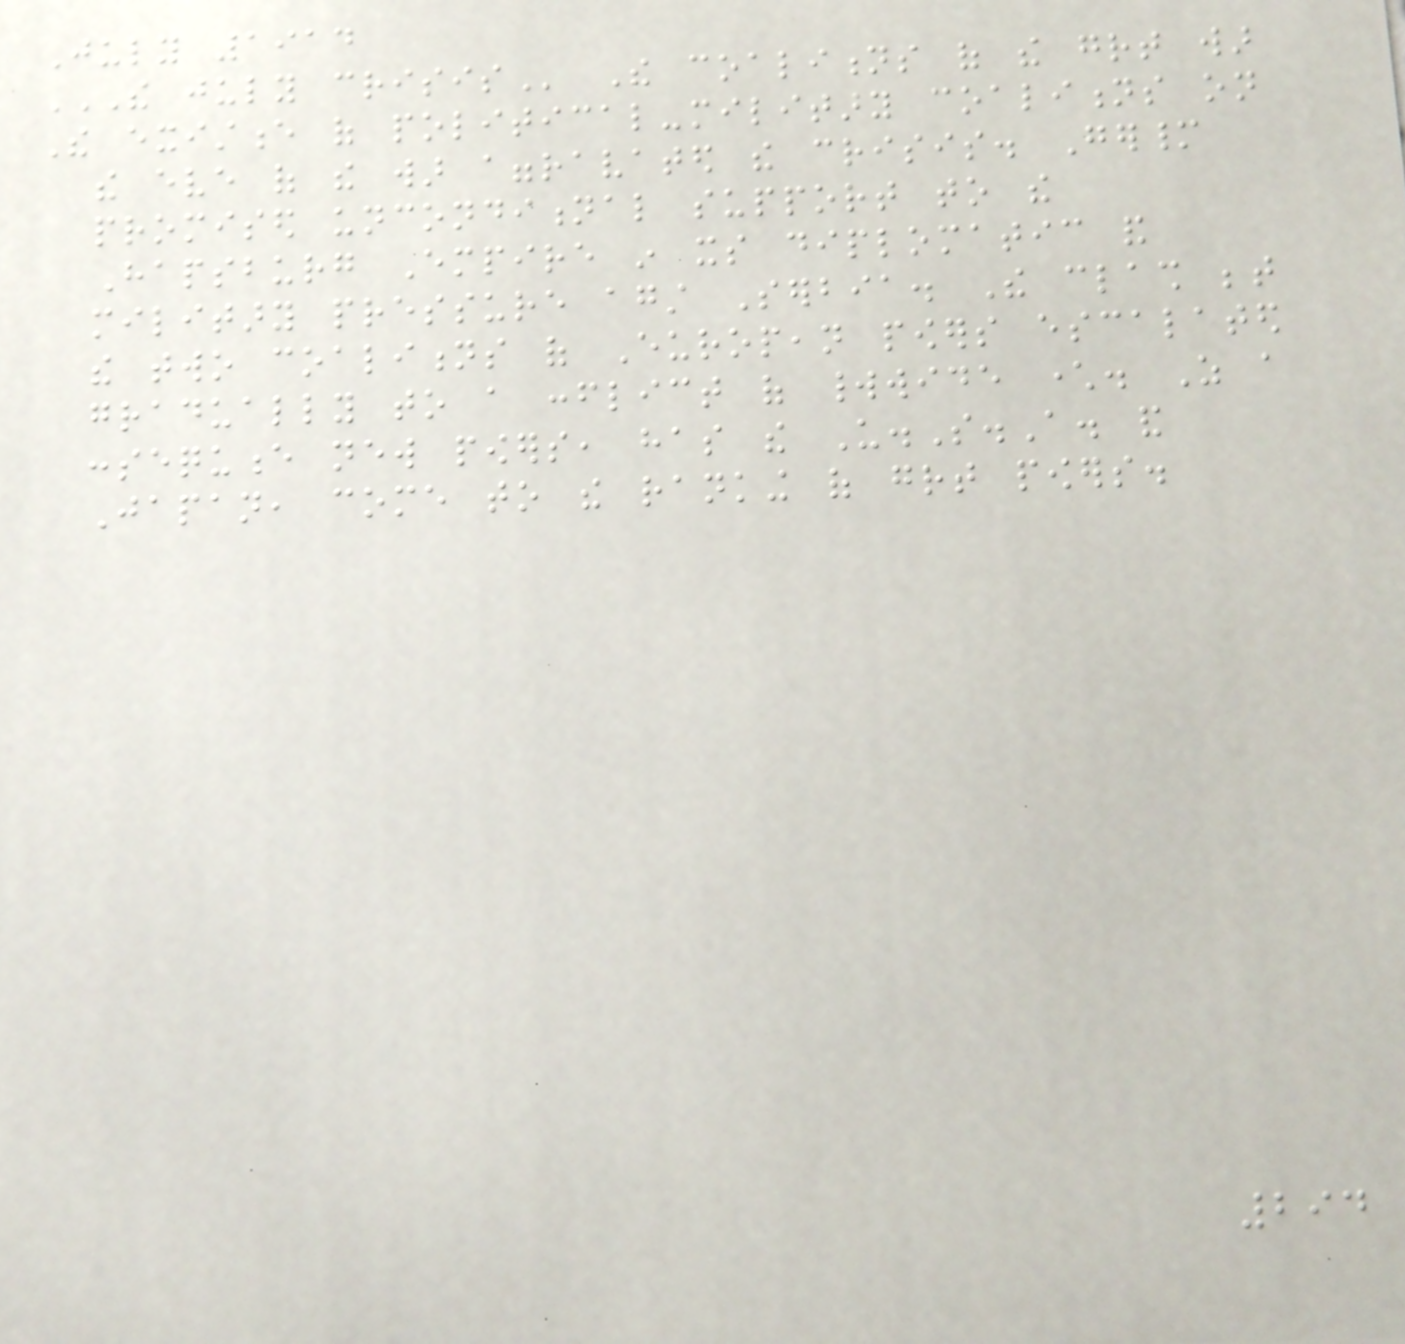July 1914
THE JULY CRISIS The coalitions of the great war
The existence of political-military coalitions on
the eve of the war aggravated the crisis. Germany
promised unconditional support to the
Hapsburg Empire in its diplomatic and
military pressure against Serbia. The clash between
the two coalitions of European powers escalated
gradually to a conflict of worldwide character. As a
consequence new powers, has the U.S.A. and
Japan, come to the ranking of great powers.
294
